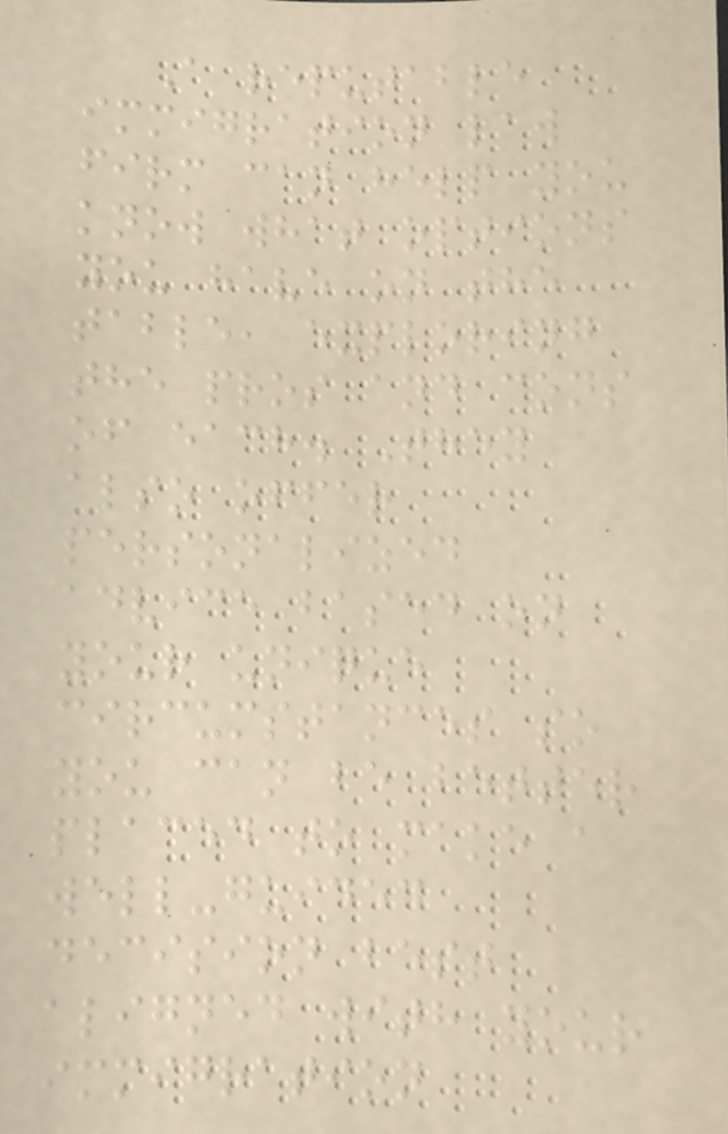A reputable
immigration law
firm can help you
know what options
you have on the
table, exploring
the pros and cons
of each. They
also offer
personalized
advice based on
your unique
circumstances so
you can be better
placed to make a
well-guided
decision best
aligned with your
immigration
